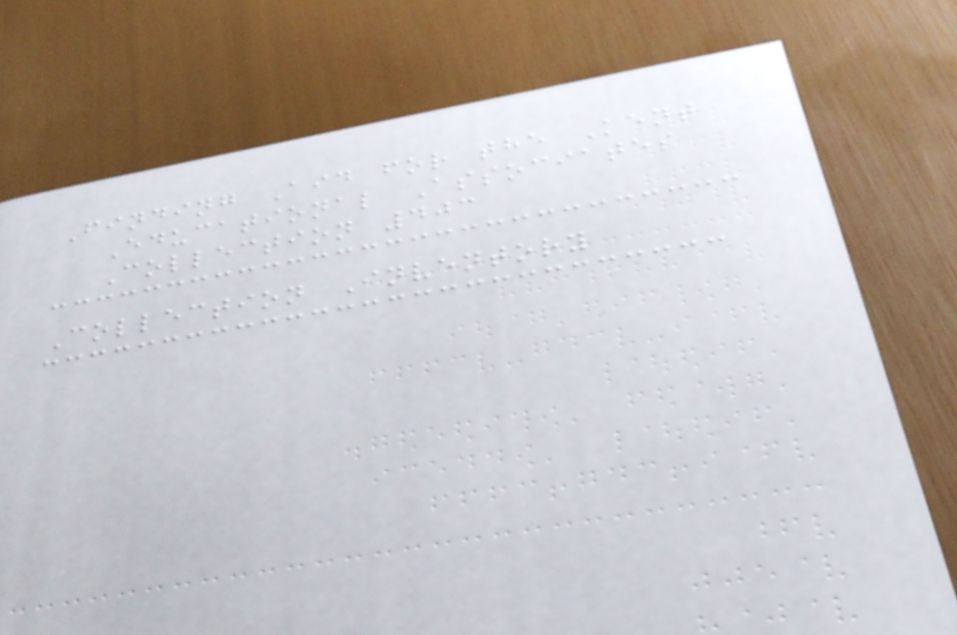Finding Aid for the Kent
Educational Associates
Collection 403
Collection Inventory
